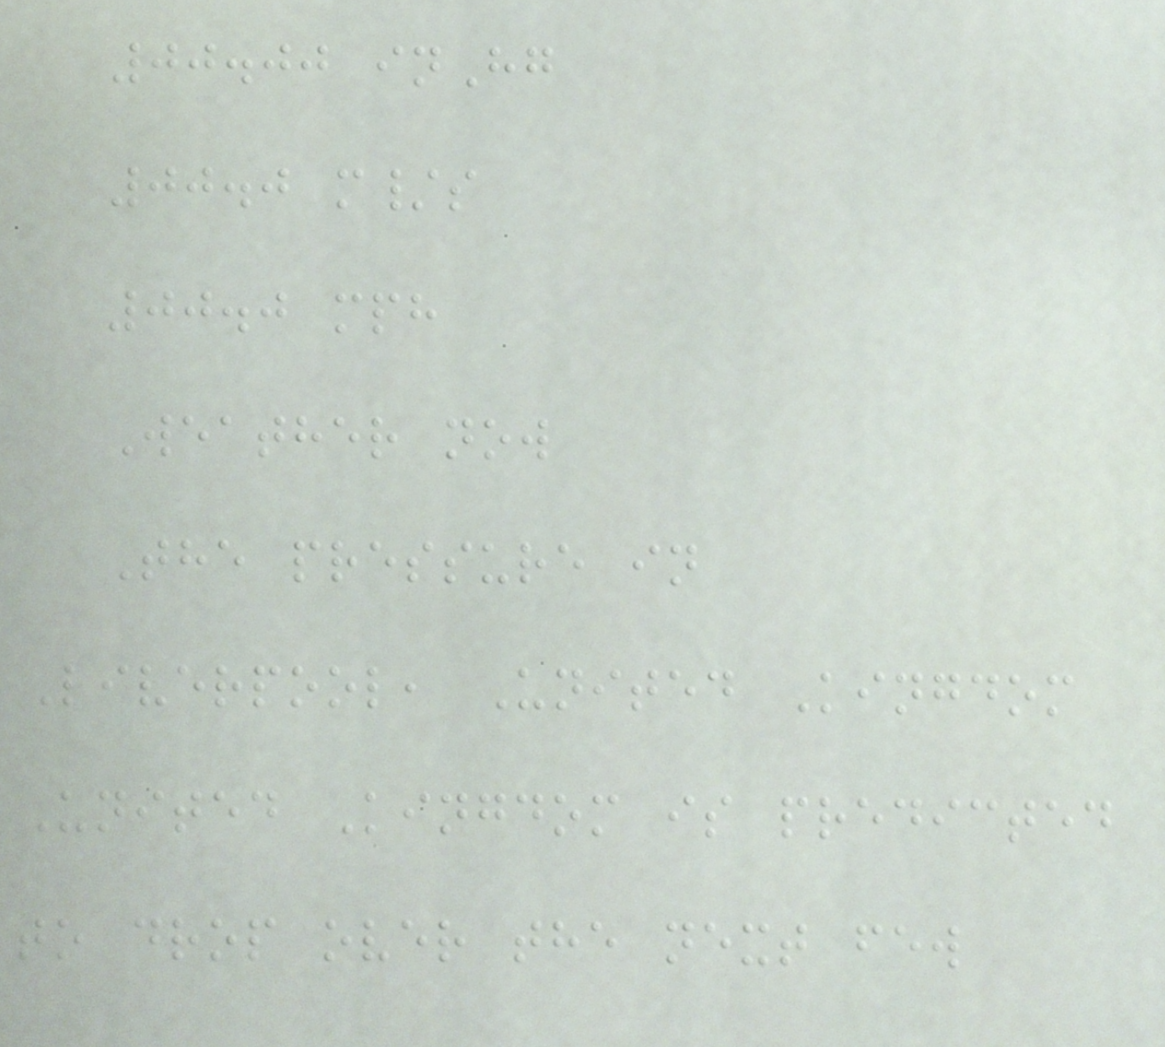00.00 inHg
00.0 m/s
00.0 mph
Weather now
The pressure in
Liverpool, United Kingdom
United Kingdom is predicted
to drop over the next few
